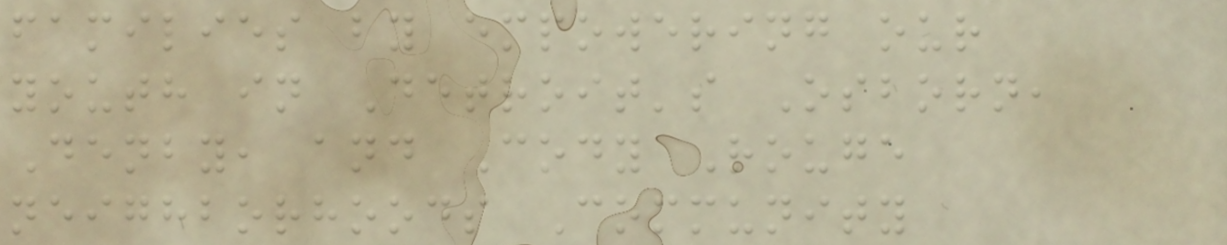families by empowering our
youth in Detroit's Osborn,
Denby, and Cody Rouge
neighborhoods Community
